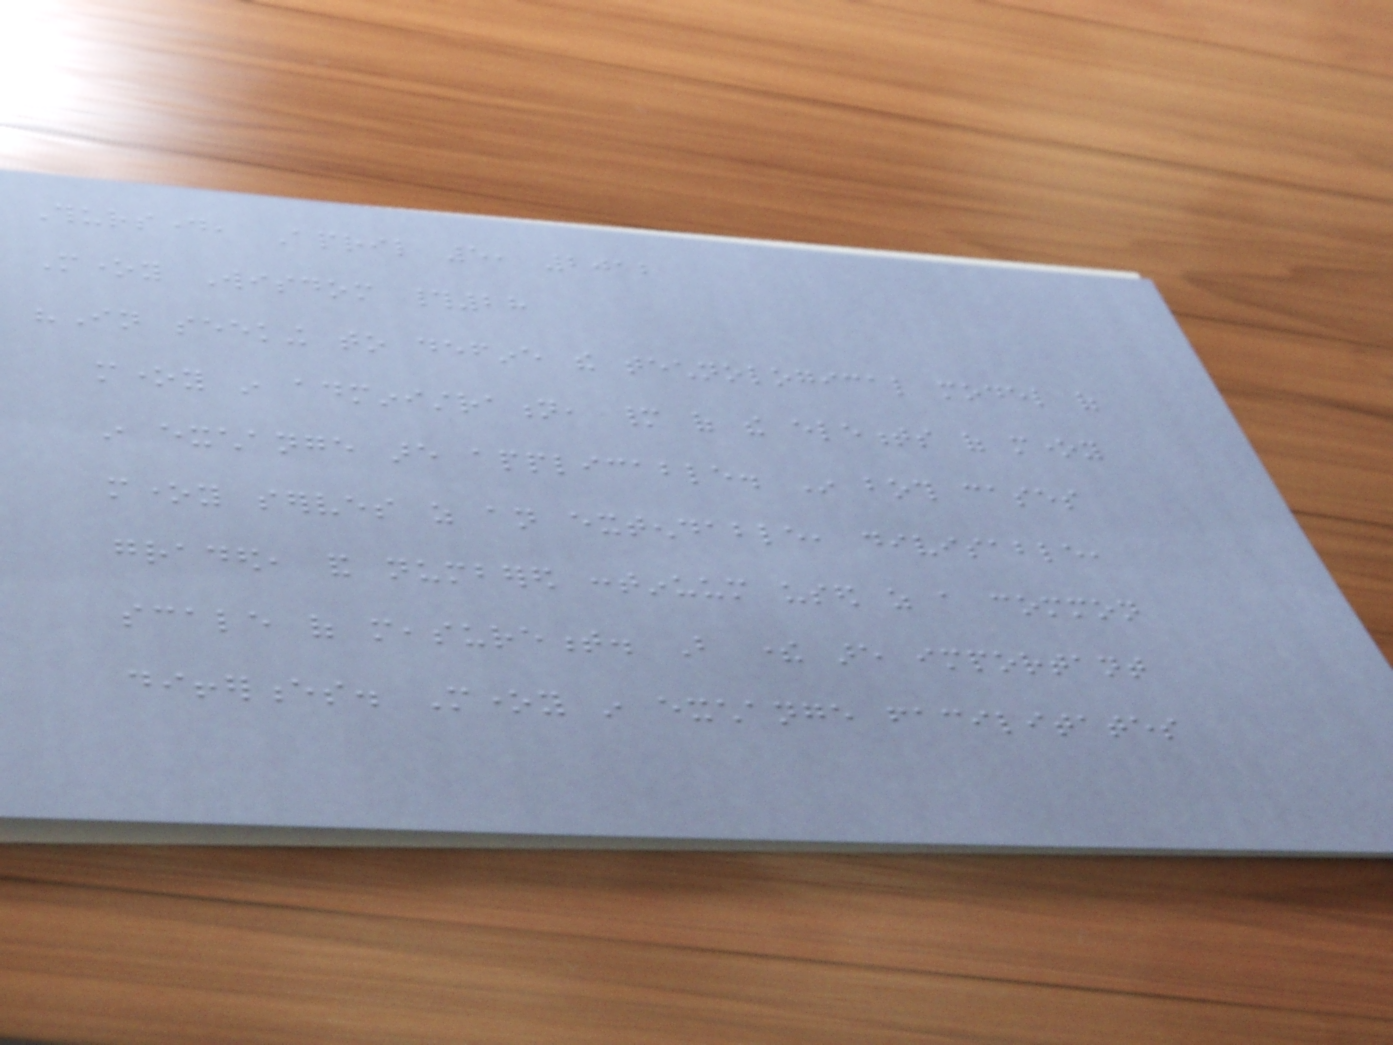Thursday, April 5, 2012
Money Wisdom #28
"In seeking to define the technological model of
money in administration, many of the elements of money
in exchange are applicable. In both cases
money serves as an extendable, divisable,
graded, and numbered continuum used as a common
scale of measurement. But there are important
differences. Money in exchange facilitates
